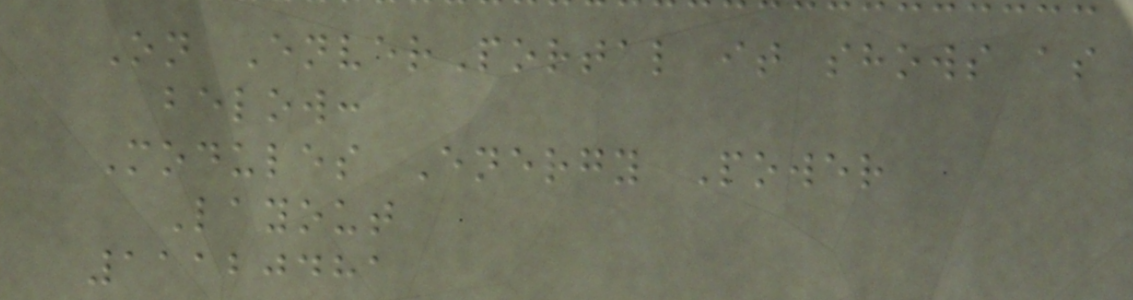On EnverPortal it shows as
below:
Modules Energy Power
Layout
11120481
